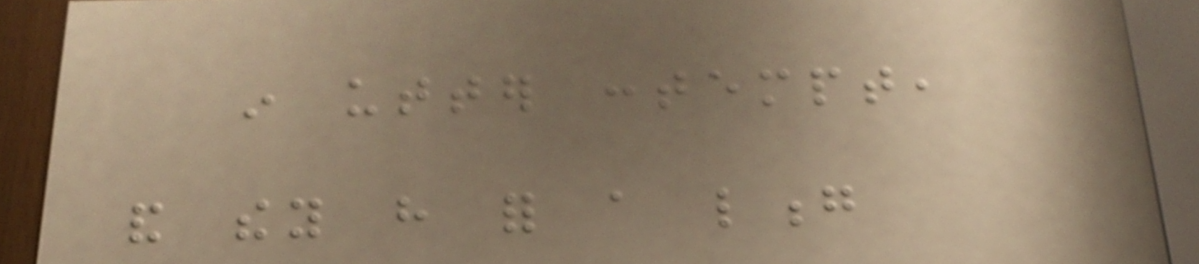in utter contempt,
and they have for a long
